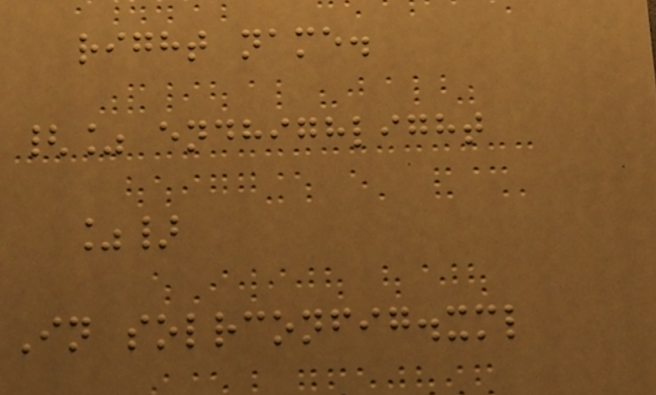right name.
{% endhighlight
%}
In solrconfig.xml
